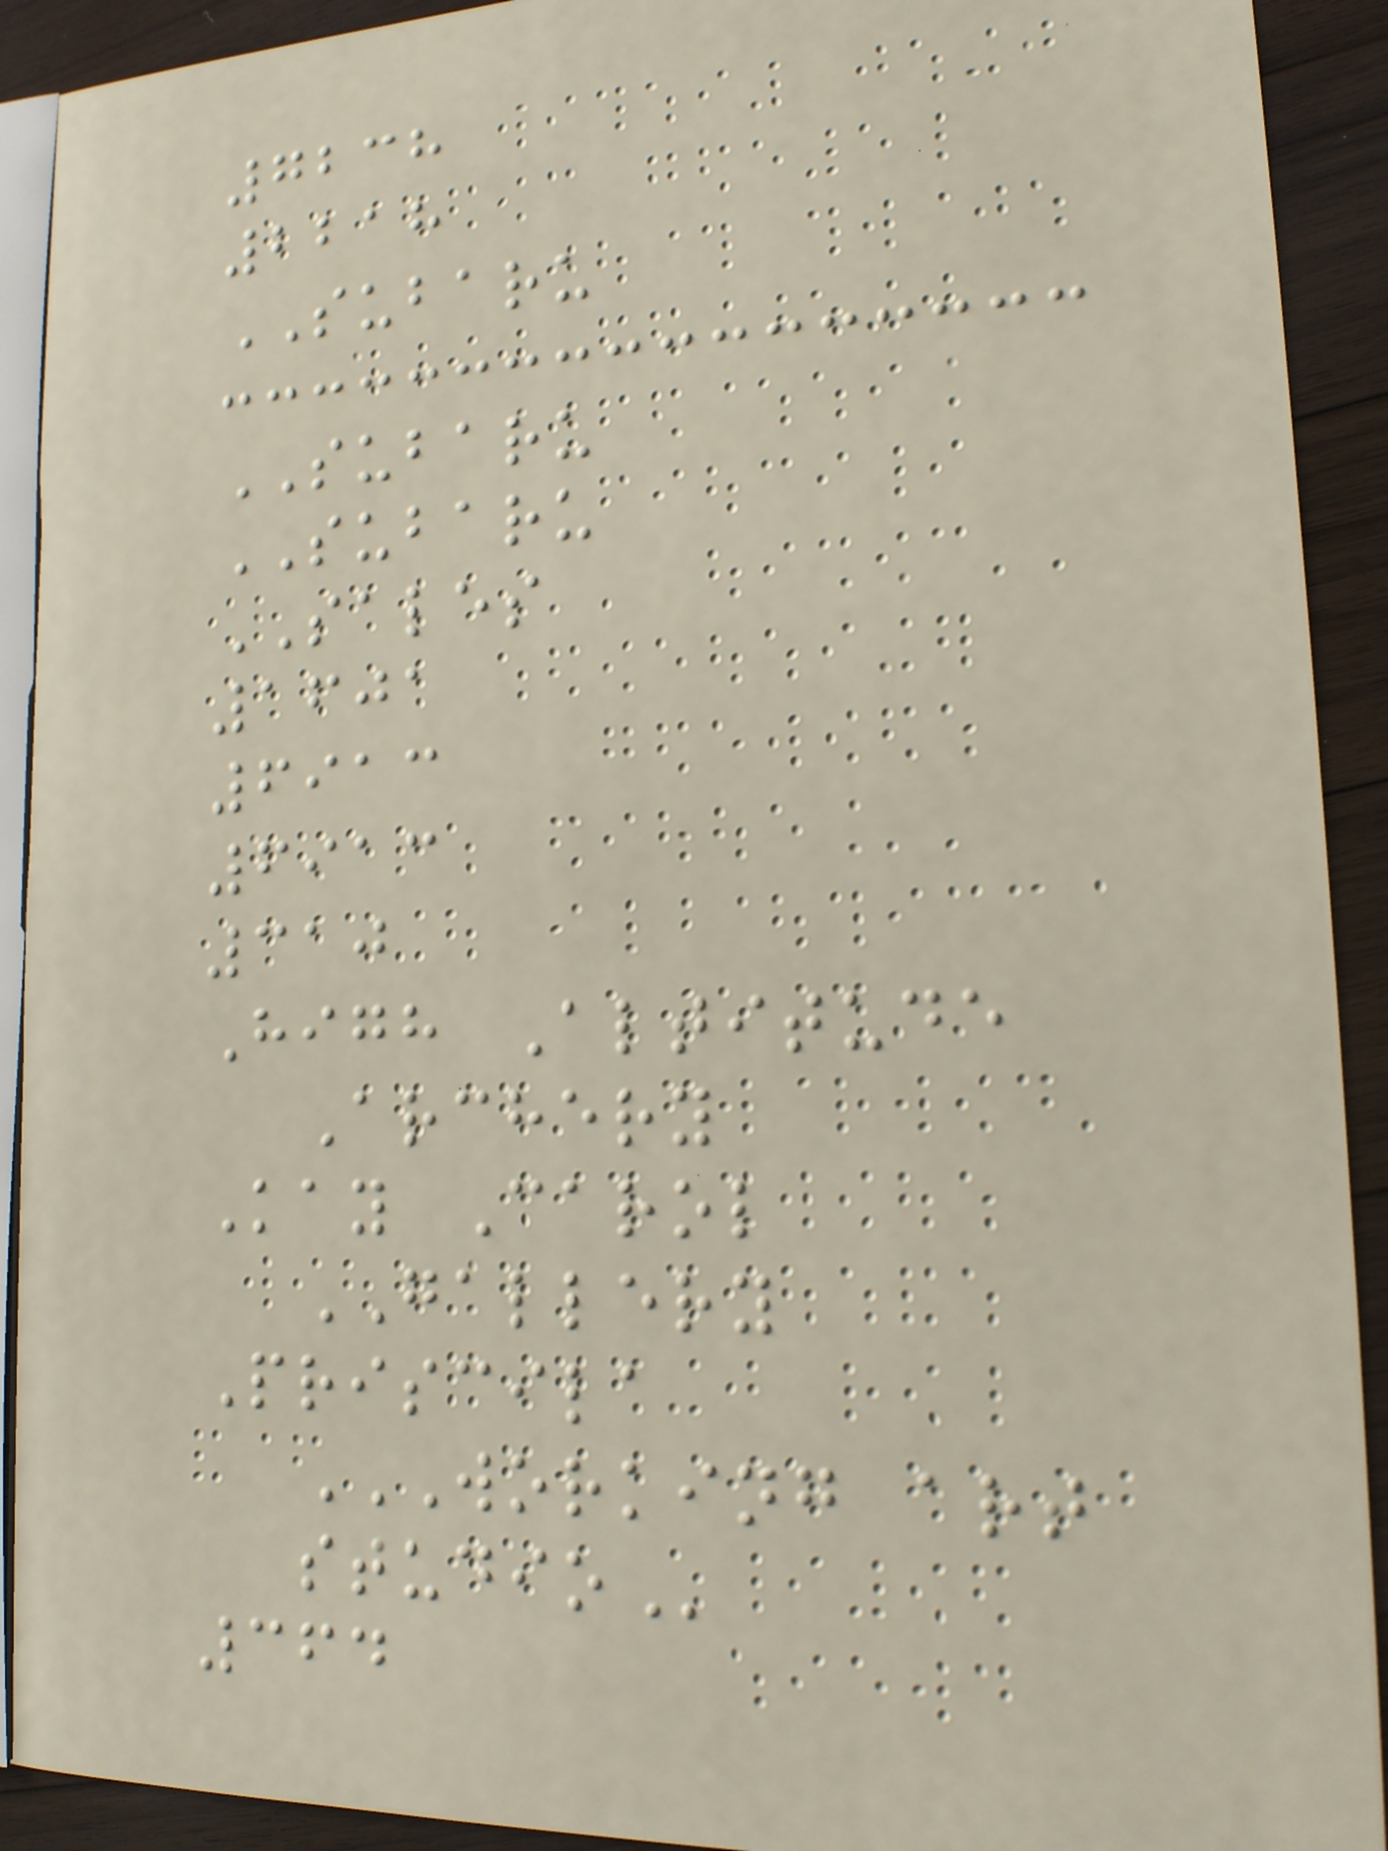7238
2218
SUBARU
SUBARU
SUBARU
SALES
1601
6913
6913
310
High Altitude
Archery
Kay Carol
GALLERY
Priscila
WORKING ART
STUDIO
364
